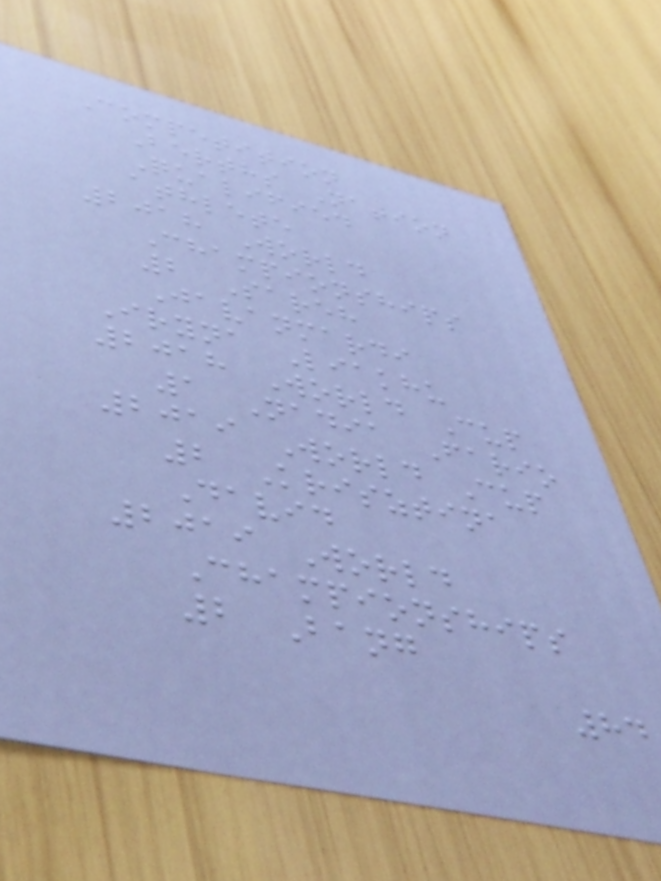Competition
Berths Nation
Qualified
athlete
2018 World
Championships
2 Sareh
Javanmardi
Iryna Liakhu
2018 World Cup
1 Nadia Fario
2019 World Cup
2 Krisztina
David
2019 World
Championships
2 Bang
84
